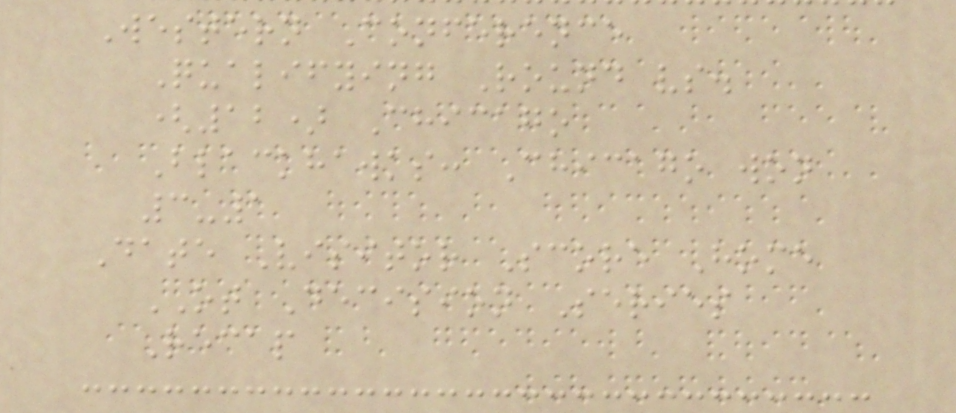Western Conference
Qualifying Round vs.
(12) Chicago
Blackhawks: Chicago won
3-1
Date Visitor Score Home
OT Decision Series
Recap
